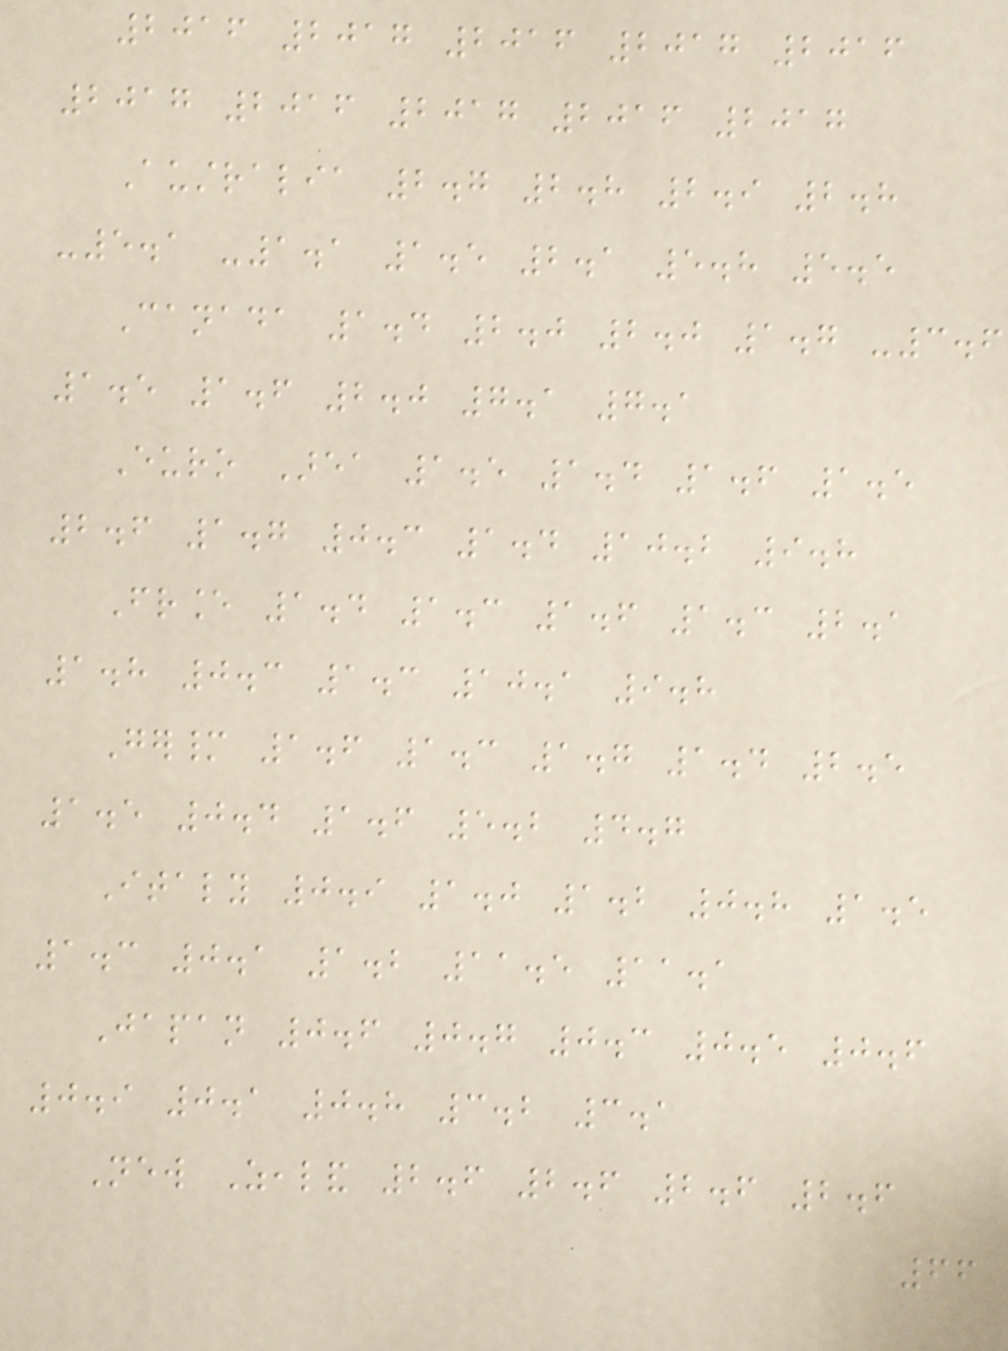2016 2017 2016 2017 2016
2017 2016 2017 2016 2017
Australia 2.7 2.8 2.9 2.8
-5.1 -1.1 1.5 2.1 5.8 5.5
Canada 1.4 2.0 2.0 1.7 -3.6
1.5 1.6 2.0 7.1 7.1
Euro Area 1.5 1.4 1.6 1.5
2.6 1.7 0.3 1.4 10.2 9.8
France 1.4 1.3 1.6 1.3 2.1
1.8 0.3 1.3 10.1 9.8
Germany 1.6 1.3 1.7 1.4 2.5
1.5 0.4 1.6 5.2 4.7
Italy 0.9 1.0 1.2 0.8 1.5
1.3 0.1 1.2 11.5 11.1
Japan 0.6 0.7 0.3 0.5 0.6
0.9 0.1 0.8 3.2 3.1
New Zealand 2.6 2.6 2.6 2.6
66
